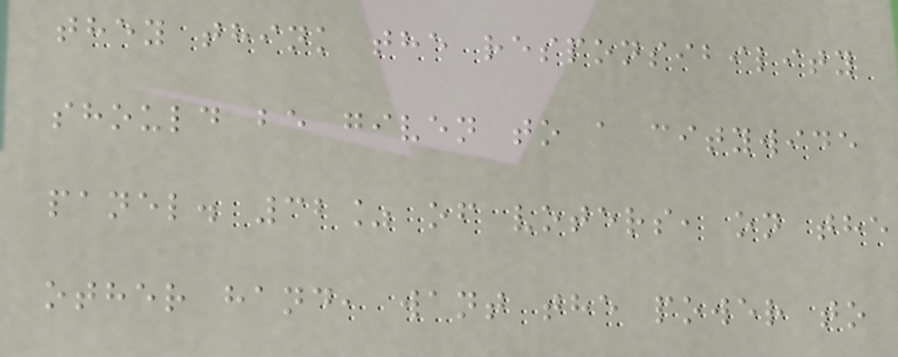they think the responsibility
should be given to a citywide
panel. 32% of voters, on the
other hand, want the power to
